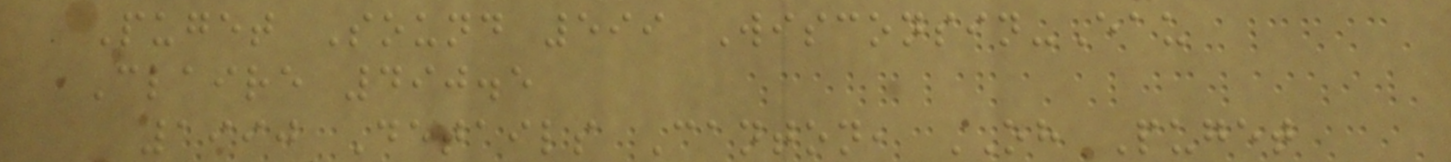Puget Sound 599 Wisconsin-Eau
Claire 490.5
1990 Details Canton, OH Puget
